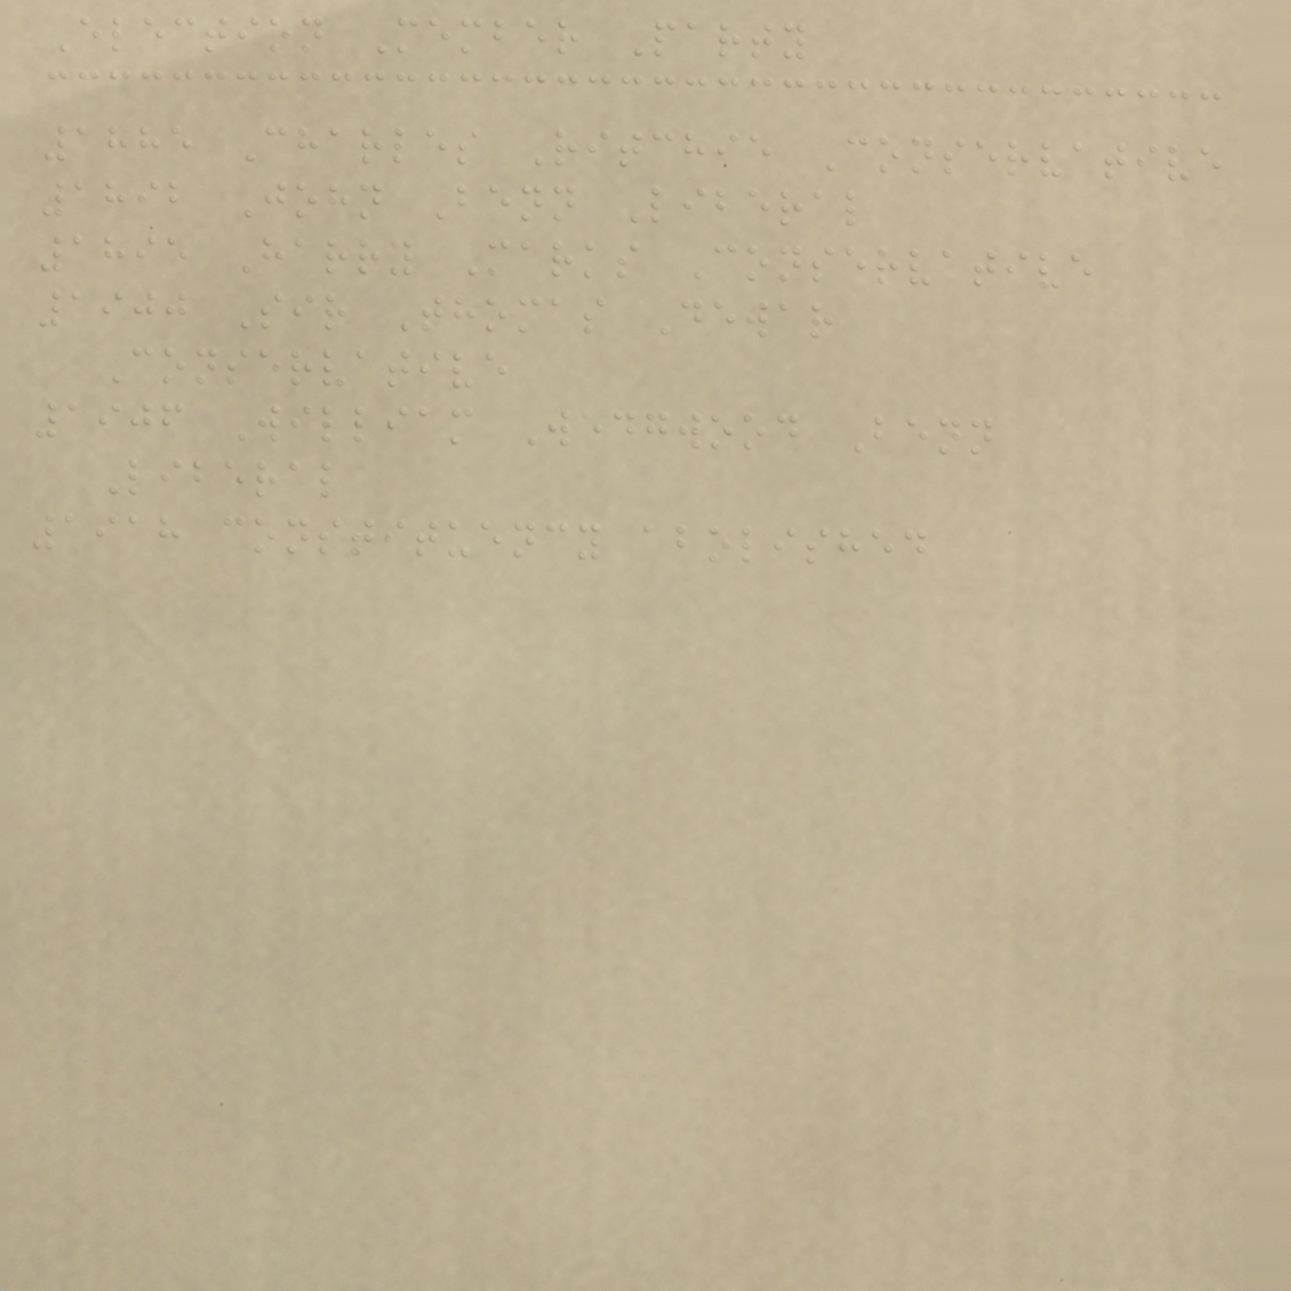Election Member Party
1885 Charles Ritchie Conservative
1892 John Benn Liberal
1895 Harry Marks Conservative
1900 Sir Thomas Dewar
Conservative
1906 William Wedgwood Benn
Liberal
1918 constituency abolished
